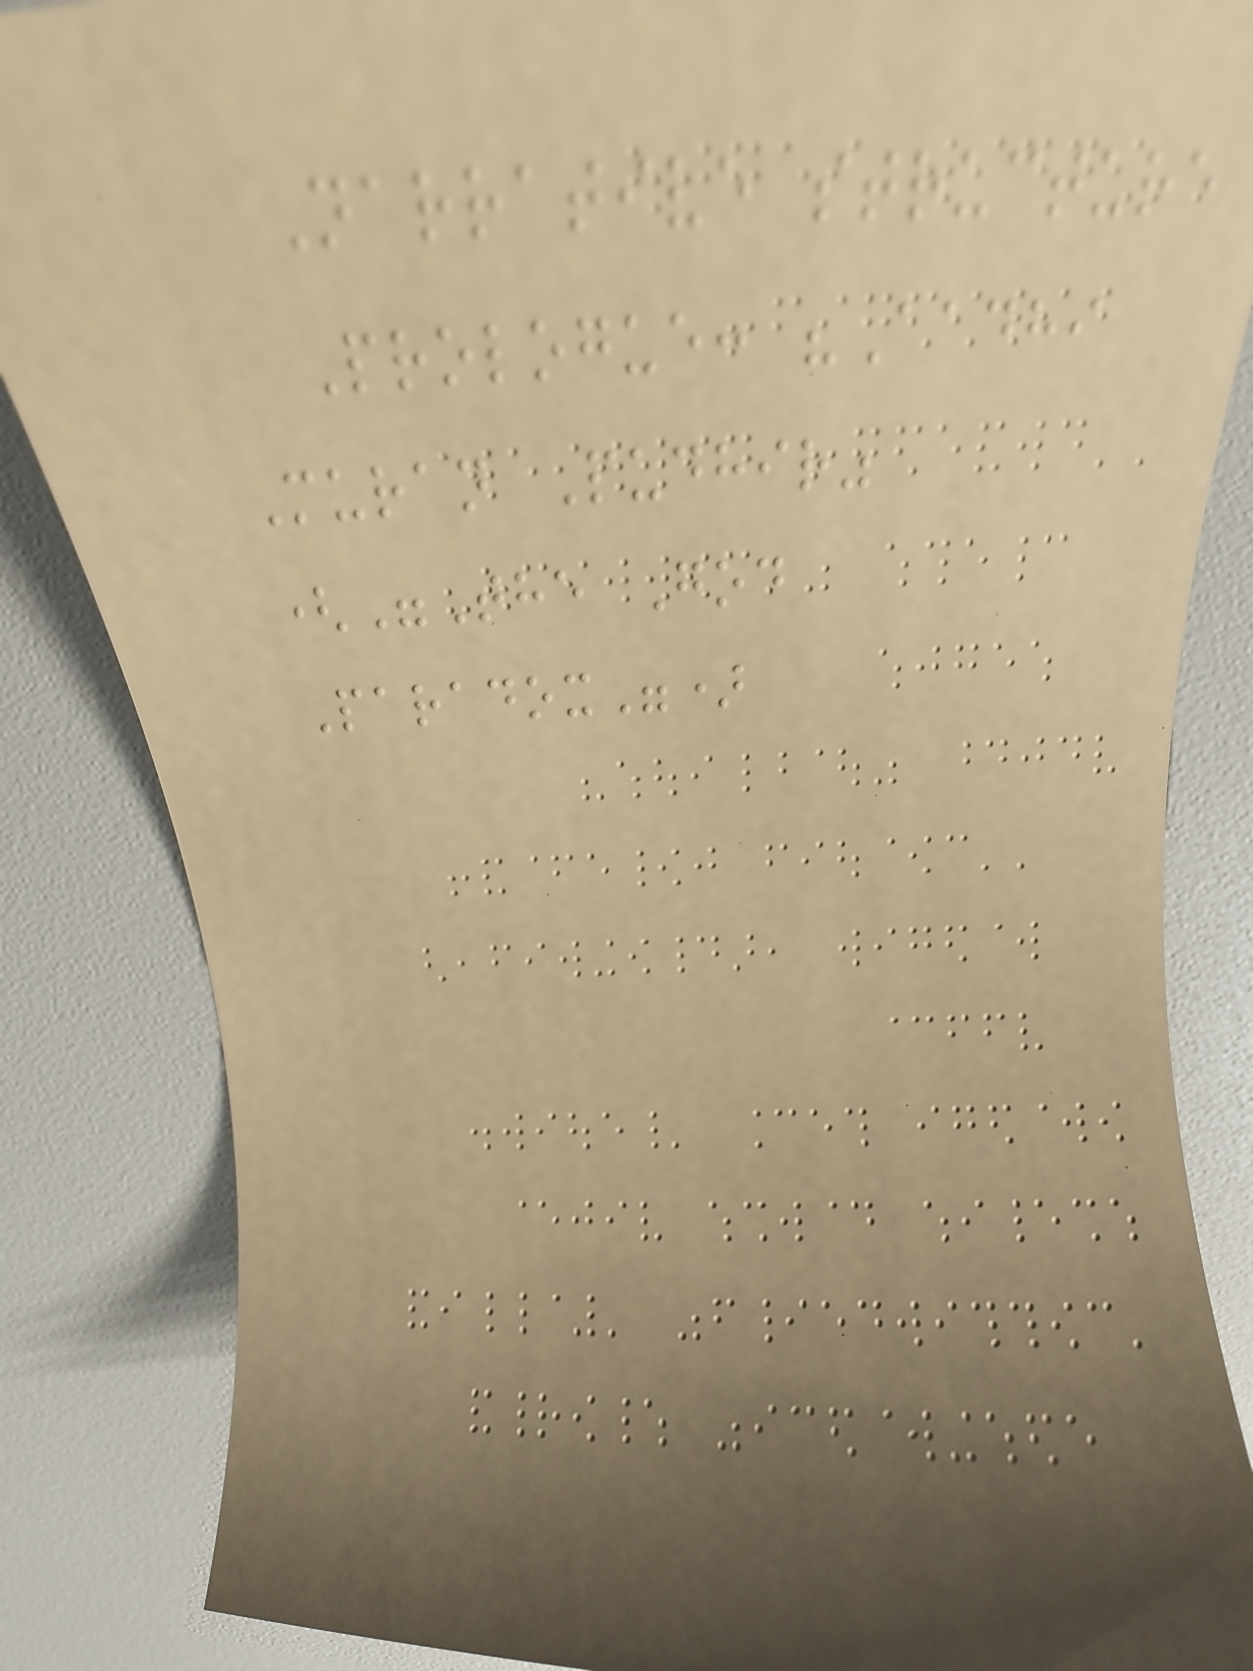Narrative structure
Prologue: "Aadhi
Muran Pudhir"
("The God
Paradox")
